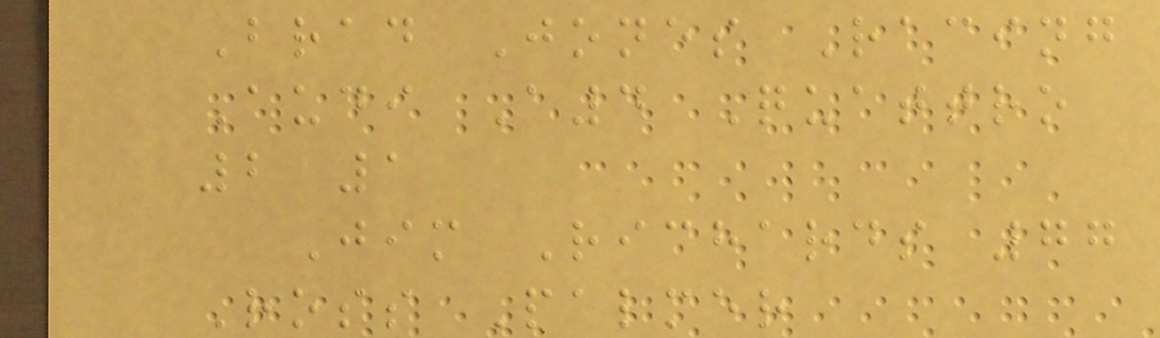Brad Jones Racing
Audi A4 Quattro
2 1
Jim Richards 77
Ross Palmer
